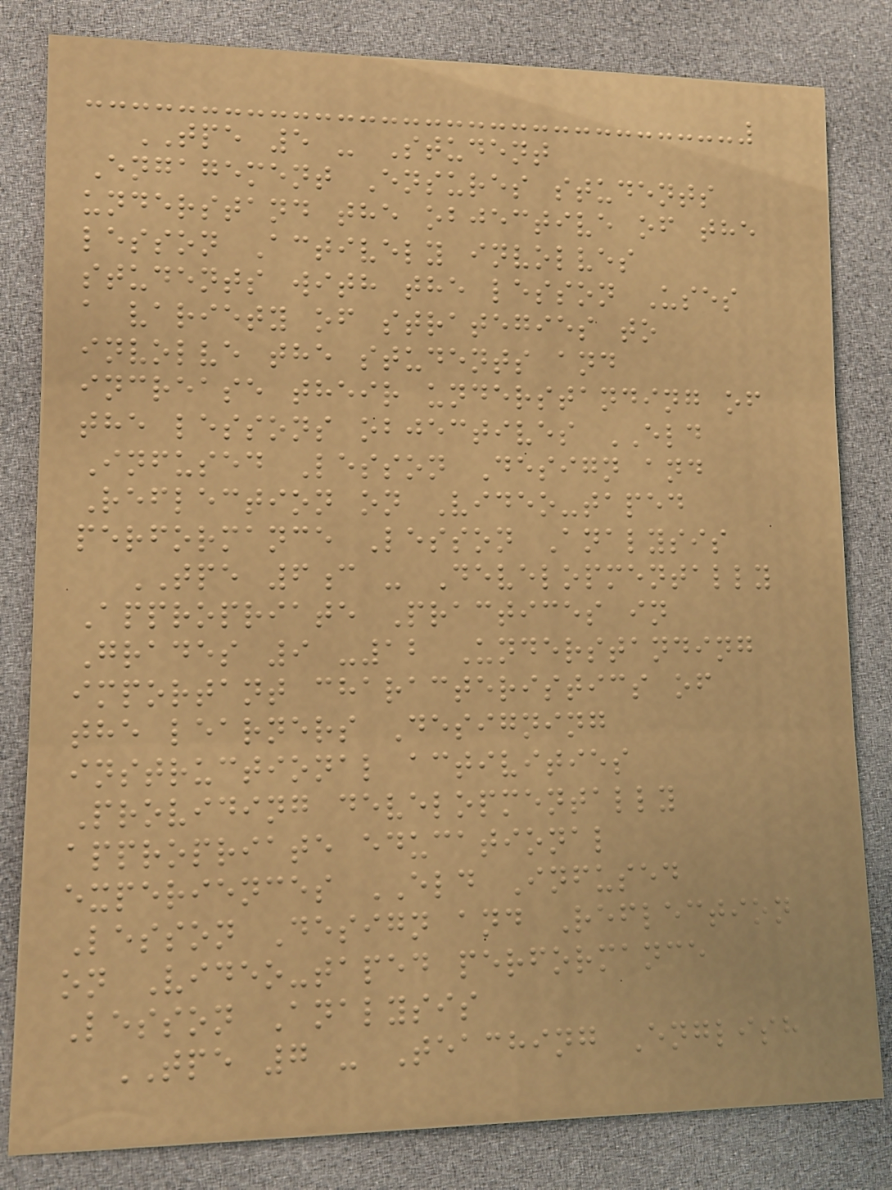TPE 5 - Student
Engagement Ensures students
understand the objective of the
lesson Actively involves
students with the lesson Uses
a variety of strategies to
involve the students and
increase their understanding of
the lessons objectives ELD
Infused Lesson Design and
Reflection on Video-taped
performance Lesson Analysis
TPE 6c - Developmentally
Appropriate Practices in
Grades 9 -12 Understanding
important characteristics of
the learners Designing
instructional activities
Providing developmentally
appropriate educational
experiences ELD Infused
Lesson Design and Reflection
on Video-taped performance
Lesson Analysis
TPE 7 - Teaching English
